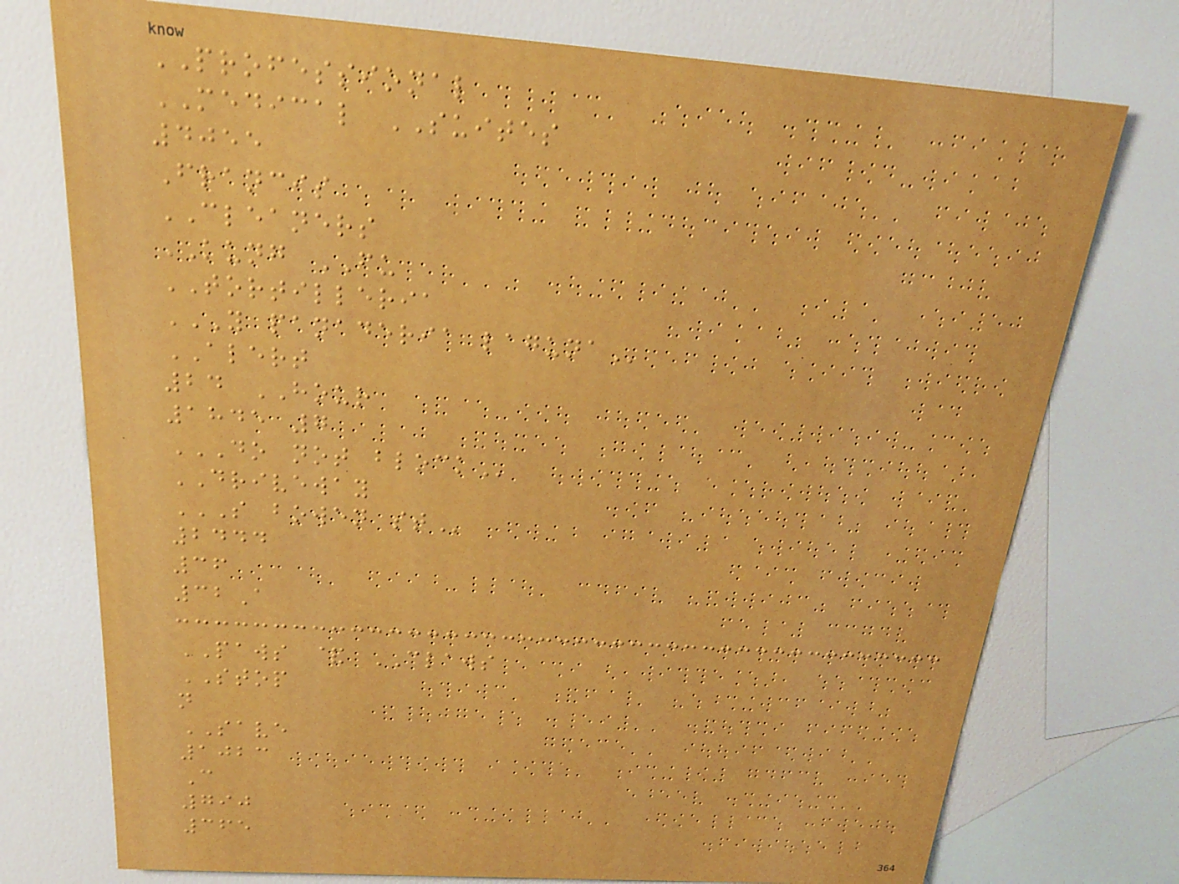PROFESSIONAL
MEDICAL SUITES
4055
Francis
CLEANERS
KUNG FU
TORTILLERIA
Y PANADERIA LAGUNA
ALERT
24 HOUR
1845 7
DO NOT BLOCK
DRIVEWAY
S BOWEN ST
2444
36
32A
PAWS & CLAWS
STOP
n
SAVE
1023
C
790
365
